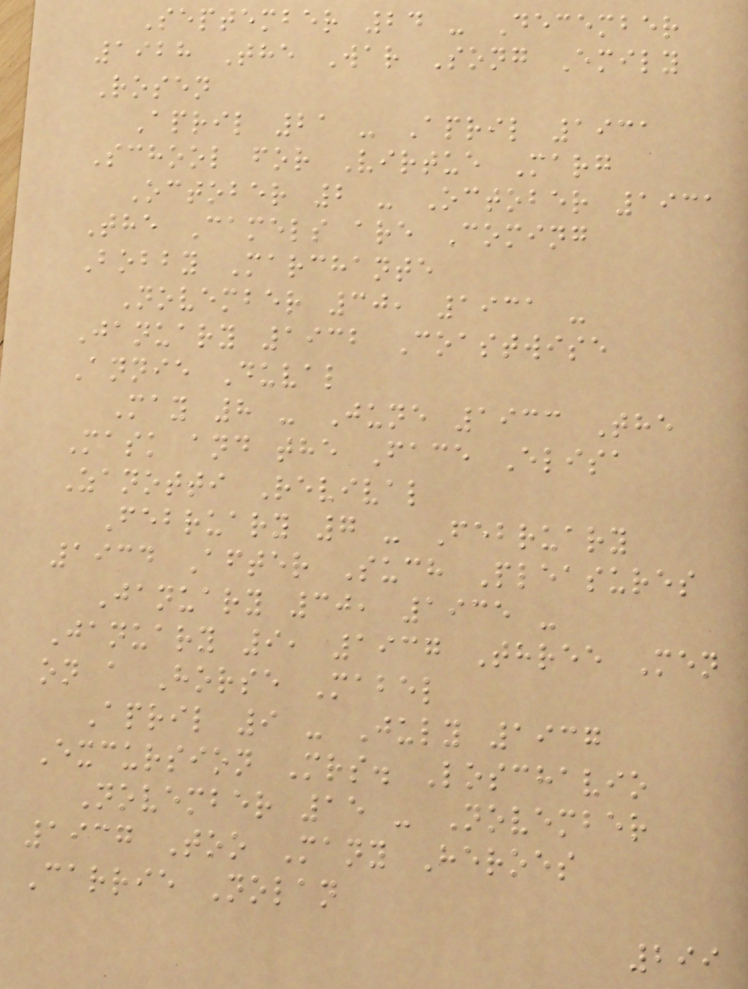September 24 - December
1928 The War Song Emily
Rosen
April 21 - April 1931
School for Virtue Marg
October 2 - October 1931
The Camels are Coming
Bobby Marchante
November 30, 1931 -
January 1932 Coastwise
Annie Duval
May 8 - June 1933 The
Mask and the Face Elisa
Zanotti Revival
February 7 - February
1934 After Such Pleasures
January 30, 1935 -
January 9, 1937 Three Men
on a Horse Mabel
April 9 - July 1937
Excursion Mrs. Loschavio
November 15 - November
1937 Too Many Heroes
Carrie Nolan
299
